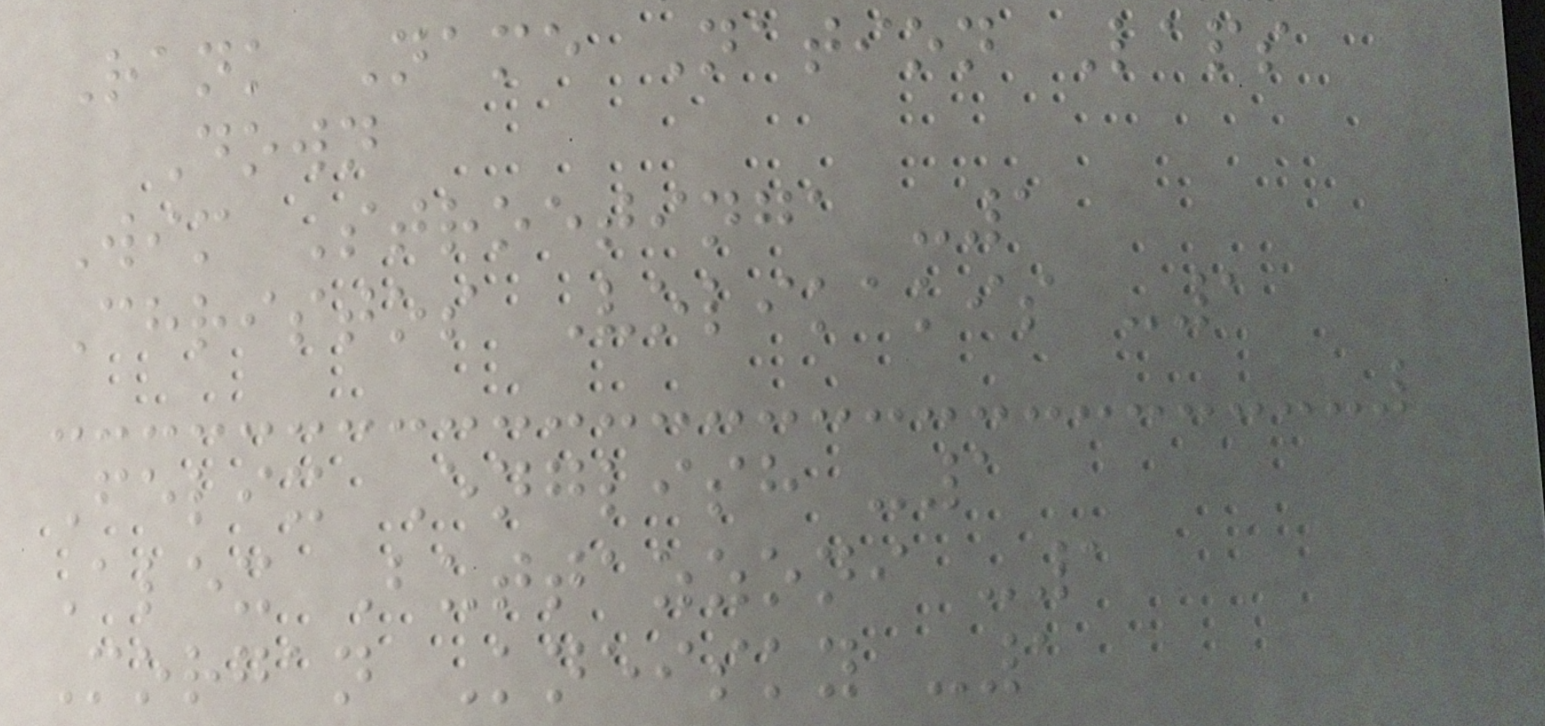Rank Name Nation Laps
Down
Wim Stroetinga -1
Christos Volikakis -1
Felix English -1
Alex Buttazzoni -1
Morgan Kneisky -1
